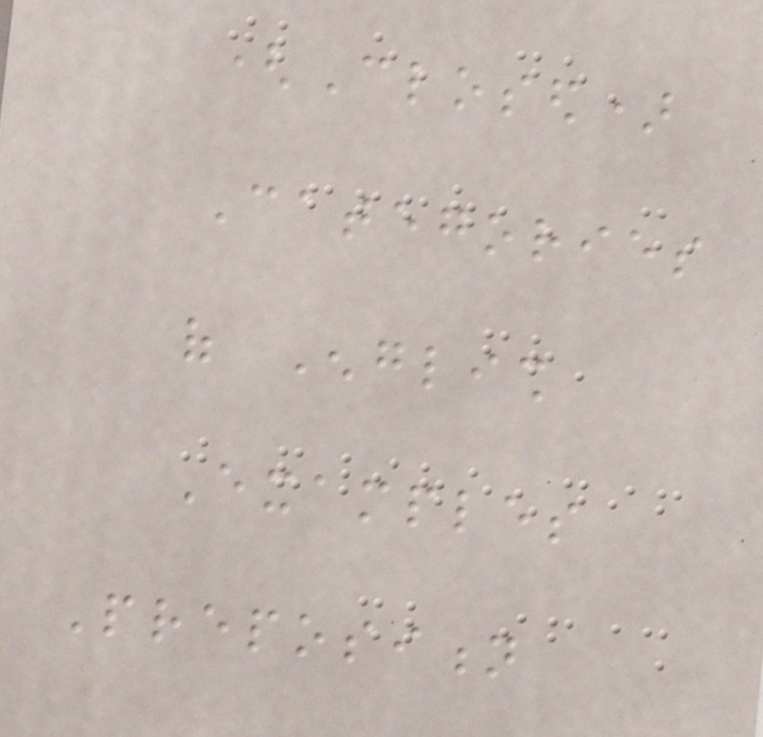(Closed)
Categories
of English
Examples
Preposition
